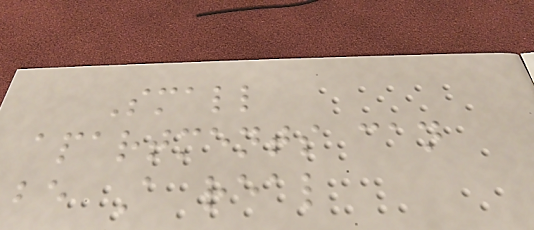Small
apartments can
be A real
